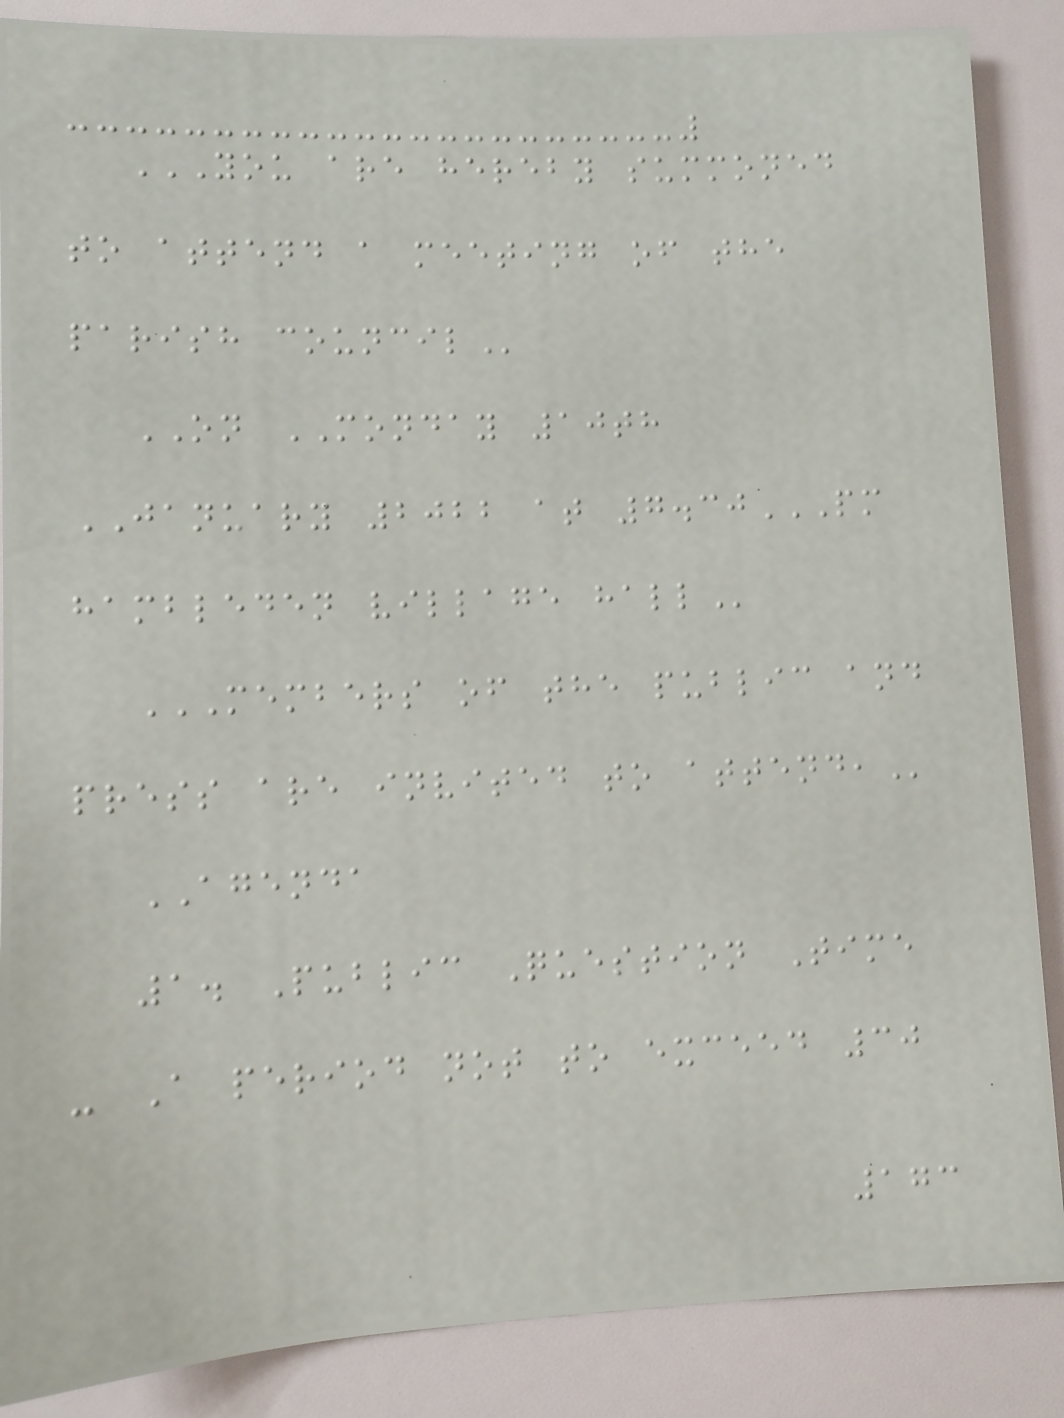YOU ARE HEREBY SUMMONED
TO ATTEND A MEETING OF THE
PARISH COUNCIL
ON MONDAY 10th
JANUARY 2022 at 7.30PM
HAMBLEDEN VILLAGE HALL
MEMBERS OF THE PUBLIC AND
PRESS ARE INVITED TO ATTEND,
AGENDA
1. Public Question Time
- A period not to exceed 30
173
